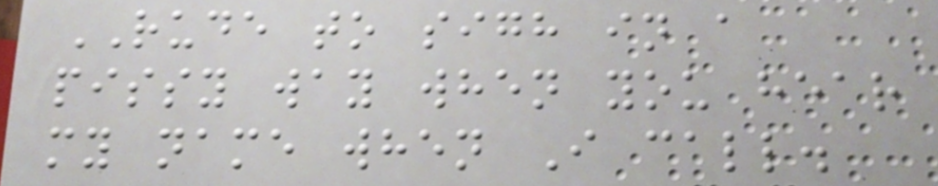RUDE to sigh in a
pissy way when you hear
my name when I call.
